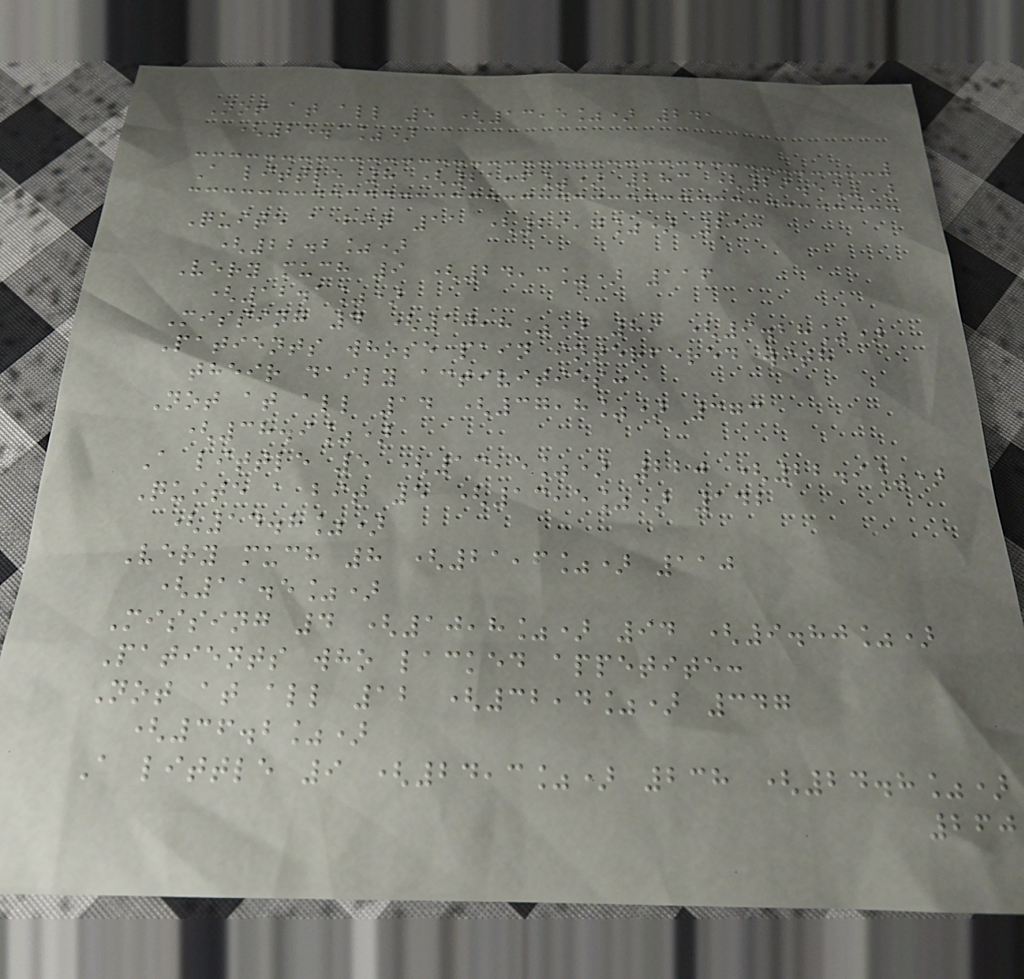Not at all 5 (13,5%) 241
(25.1%)
A little 8 (21,6%) 283 (29.5%)
Quite a bit 11 (29,7%) 213
(22.2%)
Very much 9 (24,3%) 116
(12.1%)
Missing 4 (10,8%) 89 (9.28%)
Patients whose pain interfered with
their daily activities:
Not at all 14 (37,8%) 373
(38.9%)
A little 5 (13,5%) 220 (22.9%)
Quite a bit 5 (13,5%) 142
(14.8%)
Very much 8 (21,6%) 110
(11.5%)
Missing 4 (10,8%) 94 (9.80%)
Patients who lacked appetite:
Not at all 12 (32,4%) 347
(36.2%)
A little 9 (24,3%) 238 (24.8%)
260
